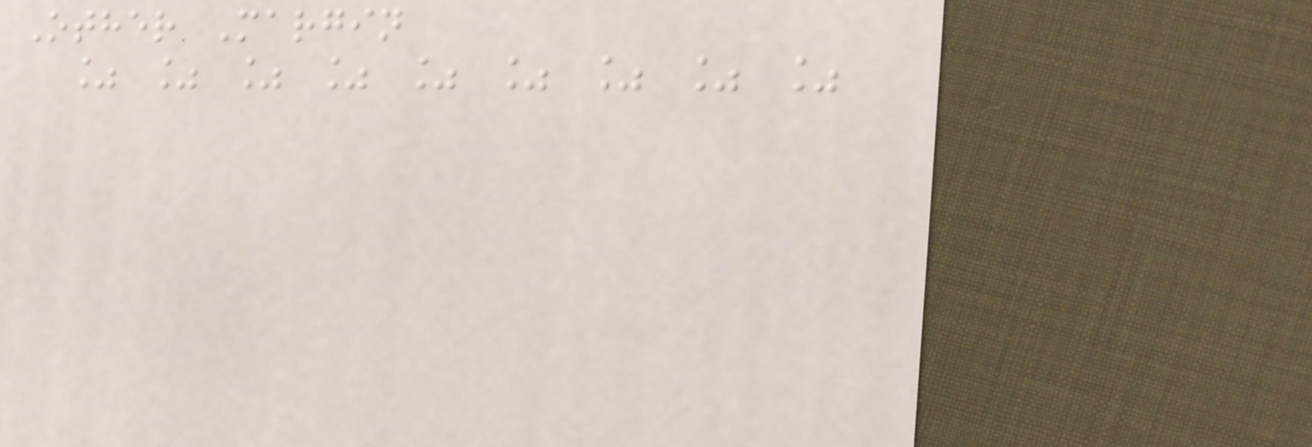Other Margin
% % % % % % % % %
